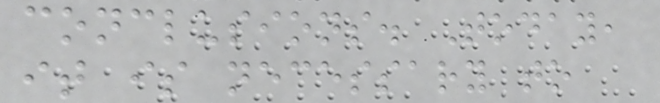conclusions. Today,
it is necessary to
